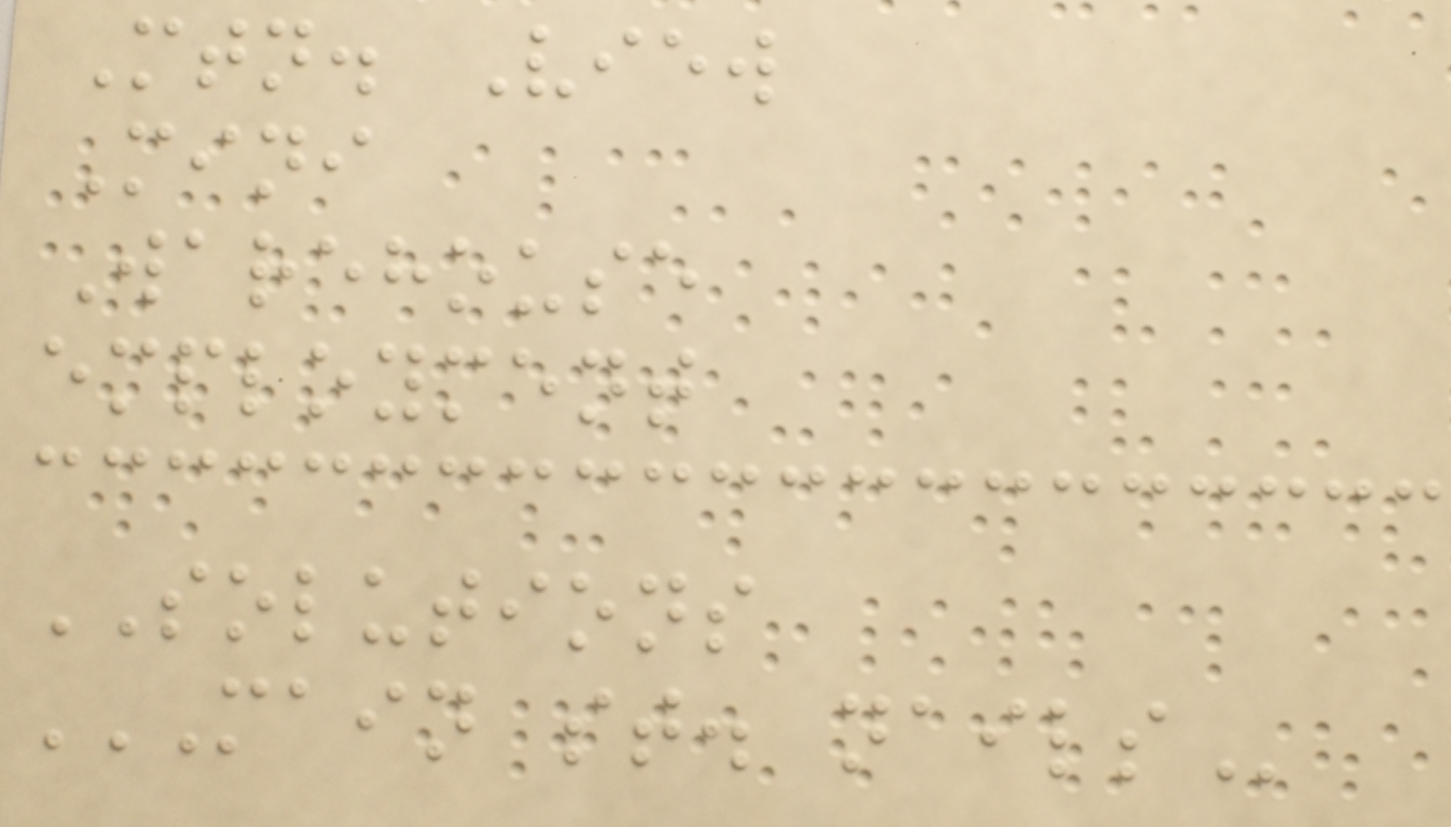Mtn. View
Mini
Warehouse
employment
SOLUTIONS
MAIN ST. NAILS
